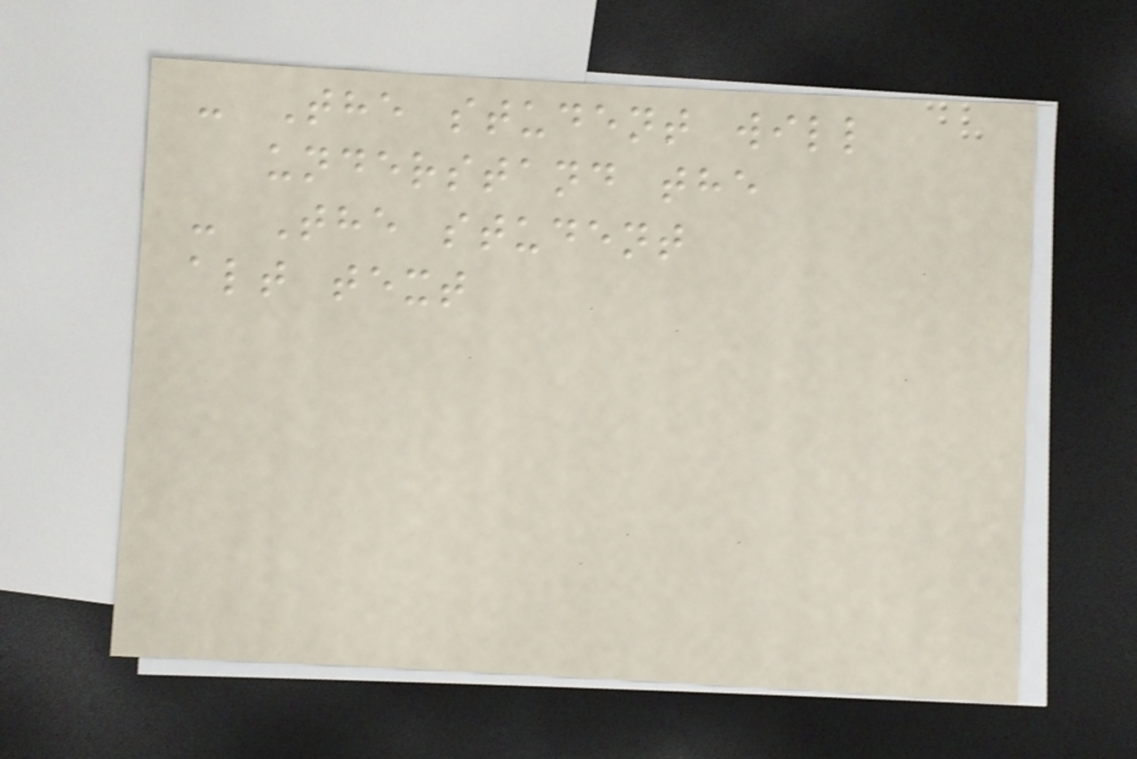- The student will
understand the
- The student
alt text
